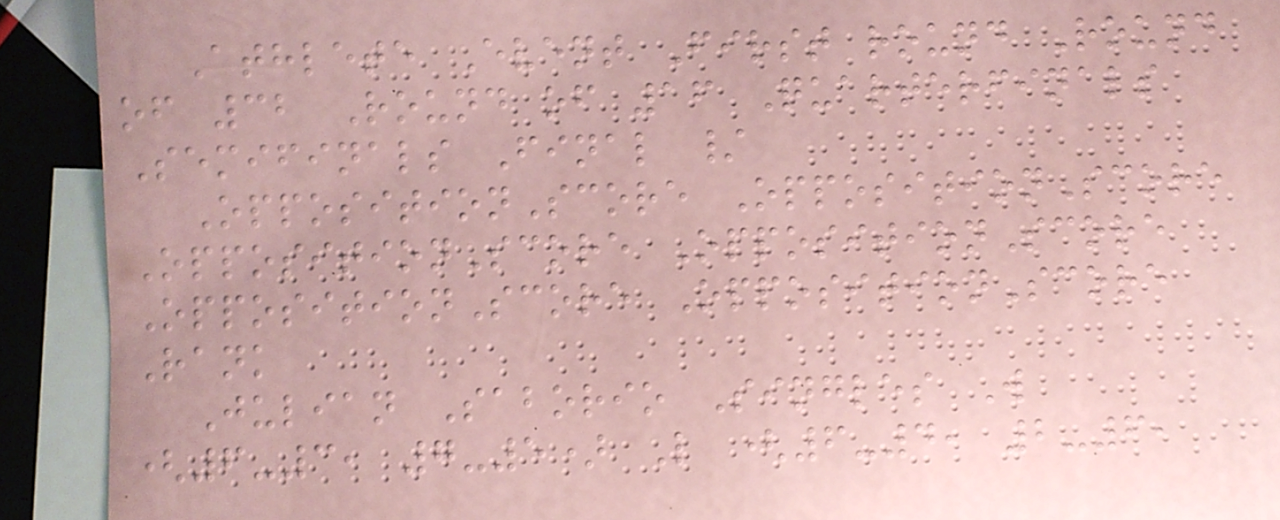Athlete Event First round Round
of 32 Round of 16 Quarterfinals
Semifinals Final /
OppositionScore OppositionScore
OppositionScore OppositionScore
OppositionScore OppositionScore
Rank
Julian Saborio Singles W
(6-3, 7-5) L (6-4, 2-6,
